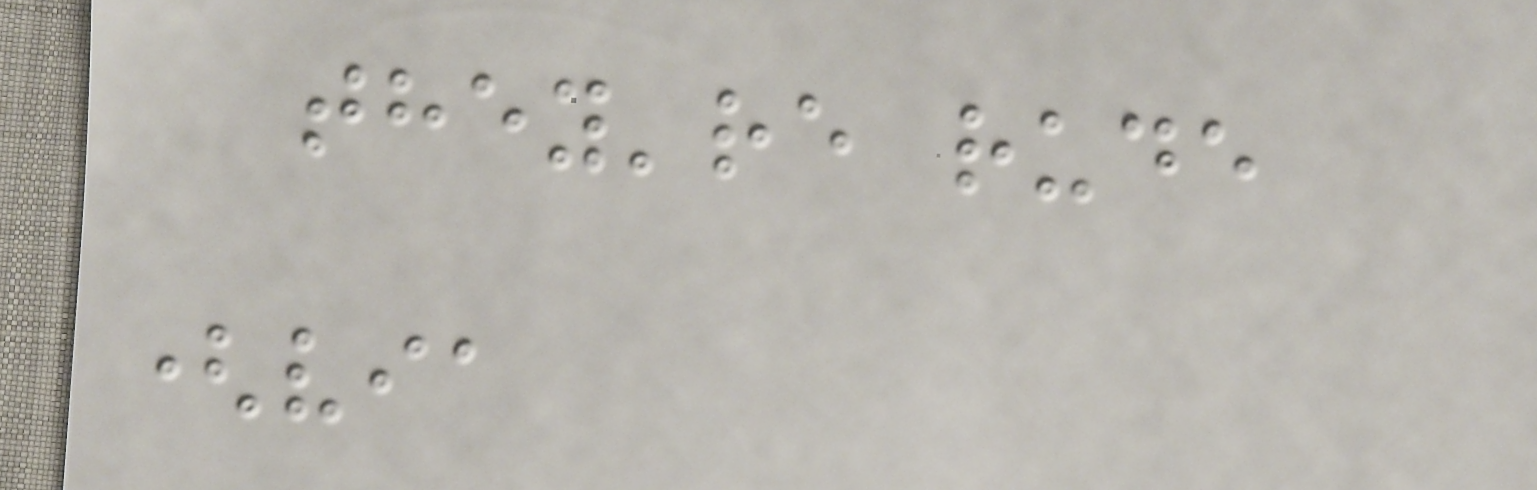they're rude
(via
